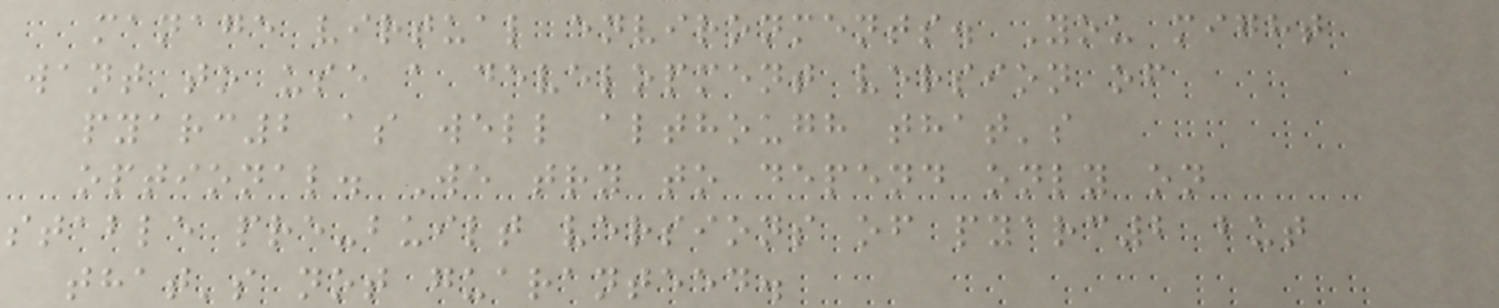manage virtual environments. You might
want to use a development version of
pyarc2 as well although that's
optional. We try to depend only on
stable pre-built versions of pyarc2 but
that's not guaranteed.
